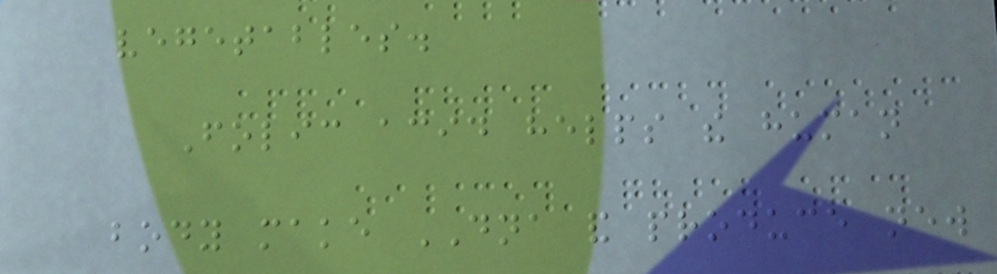vegetables.
Folic acid helps the human
body make DNA and produce new
